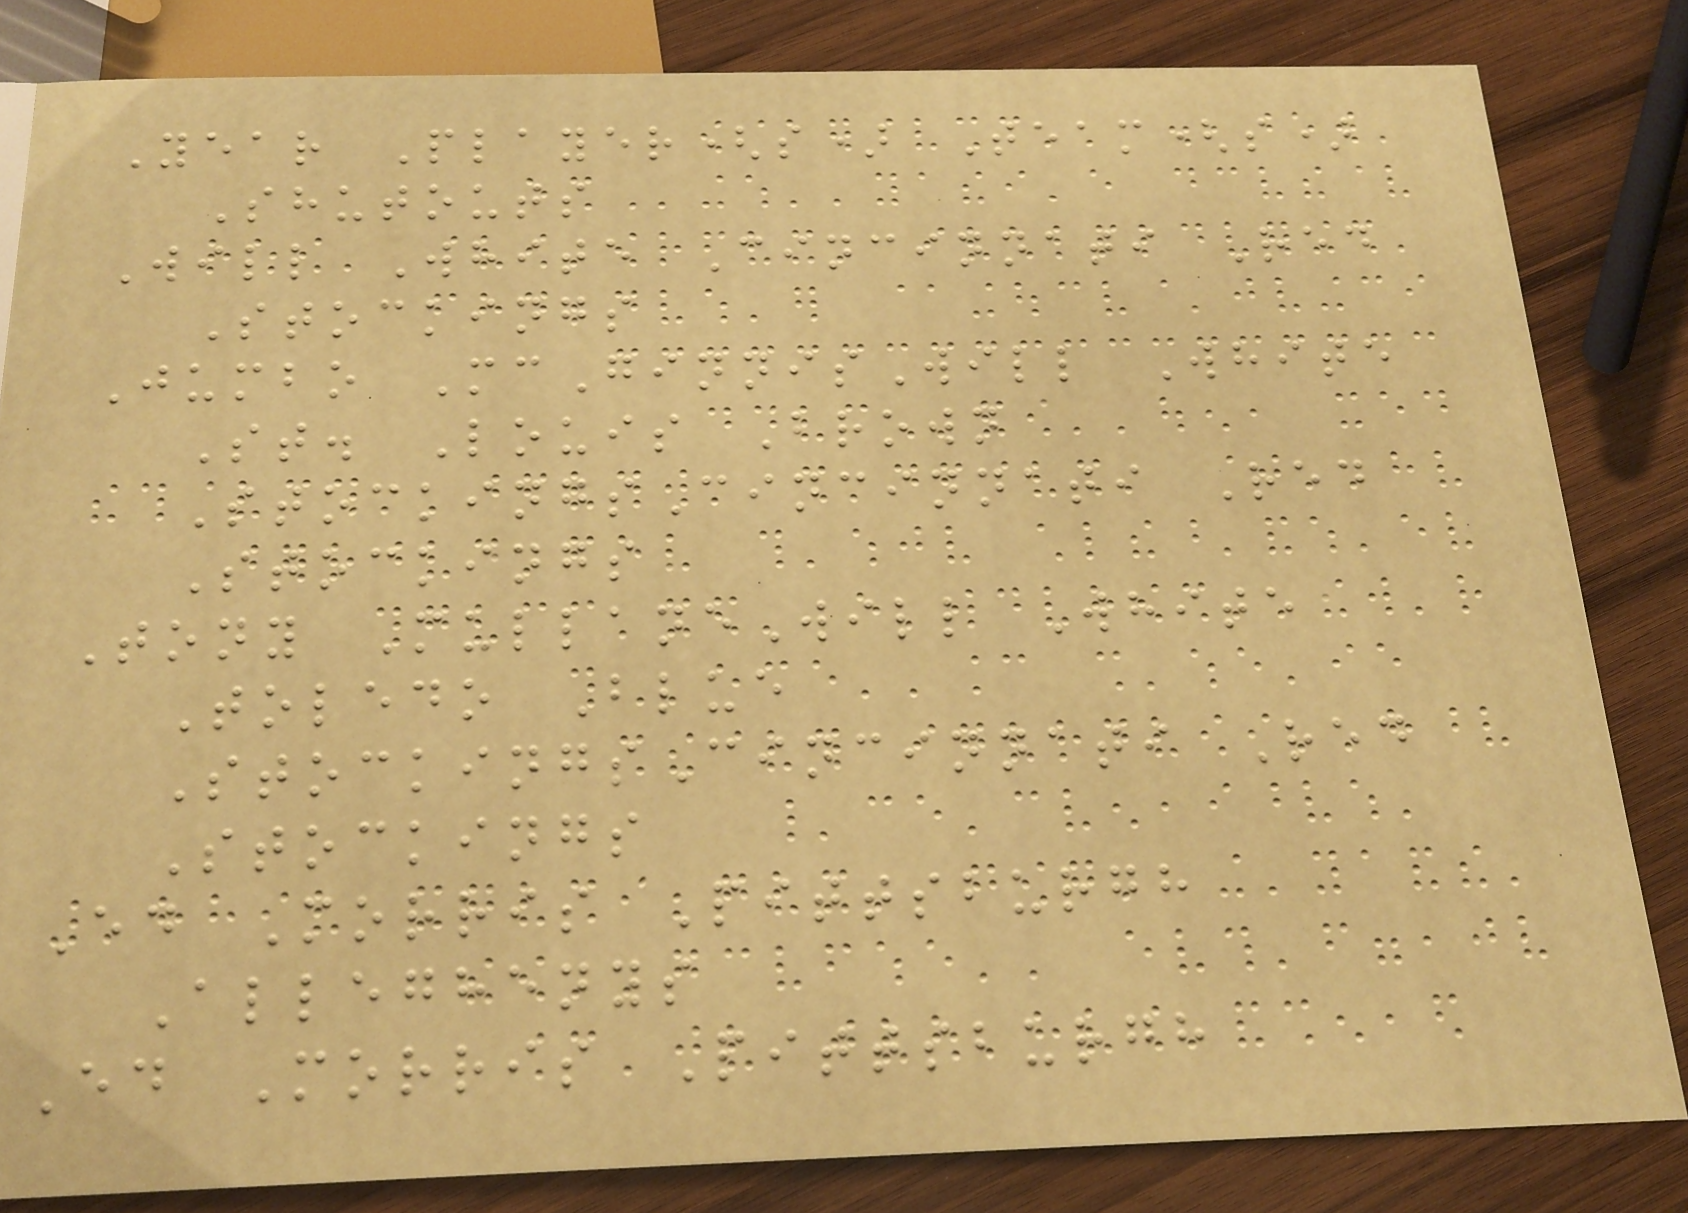Year Player(s) Team(s)
Shutouts
Will White Cincinnati Red
Stockings
Jumbo McGinnisWill White
St. Louis Brown
StockingsCincinnati Red
Stockings
Tony MullaneWill White
Toledo Blue
StockingsCincinnati Red
Stockings
Ed Morris Pittsburgh
Alleghenys
Ed Morris Pittsburgh
